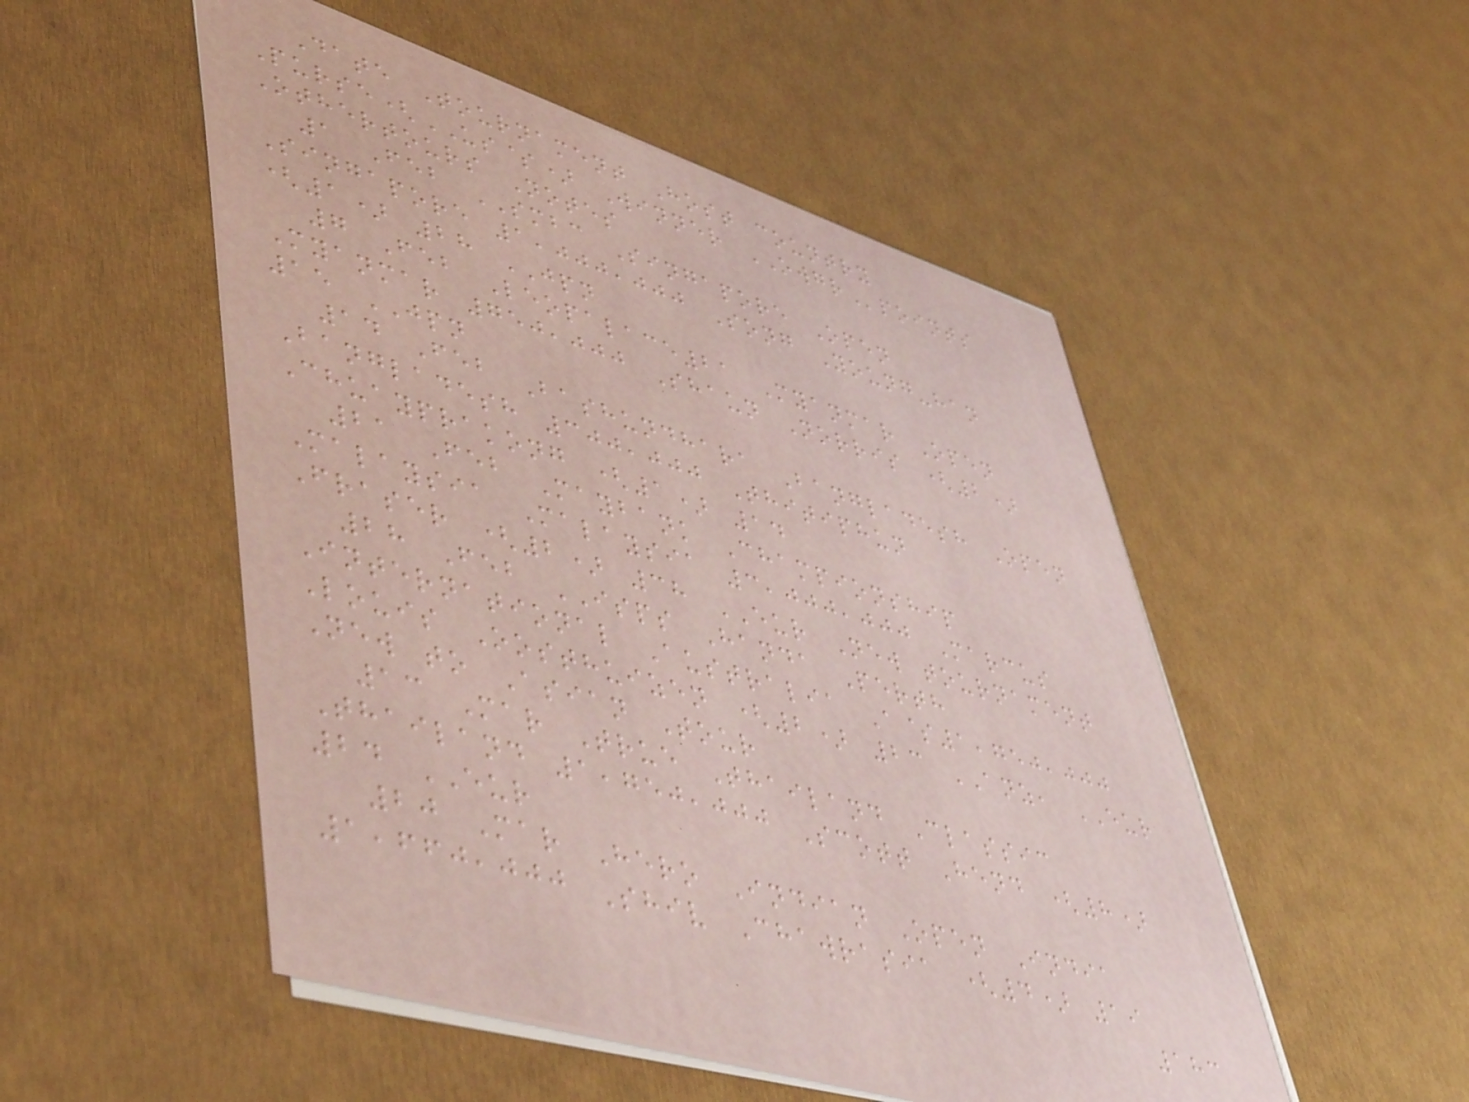Date Tournament Host country
Purse(US$) Winner OWGRpoints
Othertours Notes
1 Feb SMBC Singapore Open
Singapore 1,000,000 Song Young-han
(1) 28 JPN
7 Feb Leopalace21 Myanmar Open
Myanmar 750,000 Shaun Norris (2)
15 JPN
14 Feb Bashundhara Bangladesh Open
Bangladesh 300,000 Thitiphun
Chuayprakong (1) 14
21 Feb Maybank Championship
Malaysia Malaysia 3,000,000 Marcus
Fraser (2) 38 EUR New tournament
28 Feb ISPS Handa Perth
International Australia A$1,750,000
Louis Oosthuizen (2) 23 ANZ, EUR
New to Asian Tour
13 Mar True Thailand Classic
Thailand 1,750,000 Scott Hend (8)
24 EUR
20 Mar Hero Indian Open India
1,660,000 Shiv Chawrasia (4) 19
183
